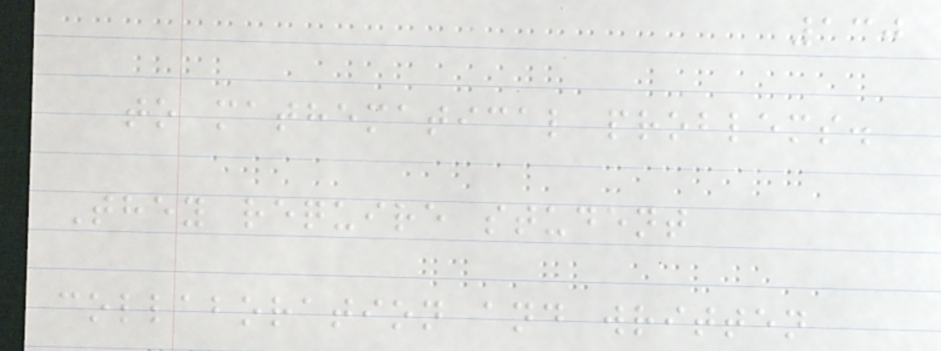130
to mathematical problems.
They require student
collaboration and written
